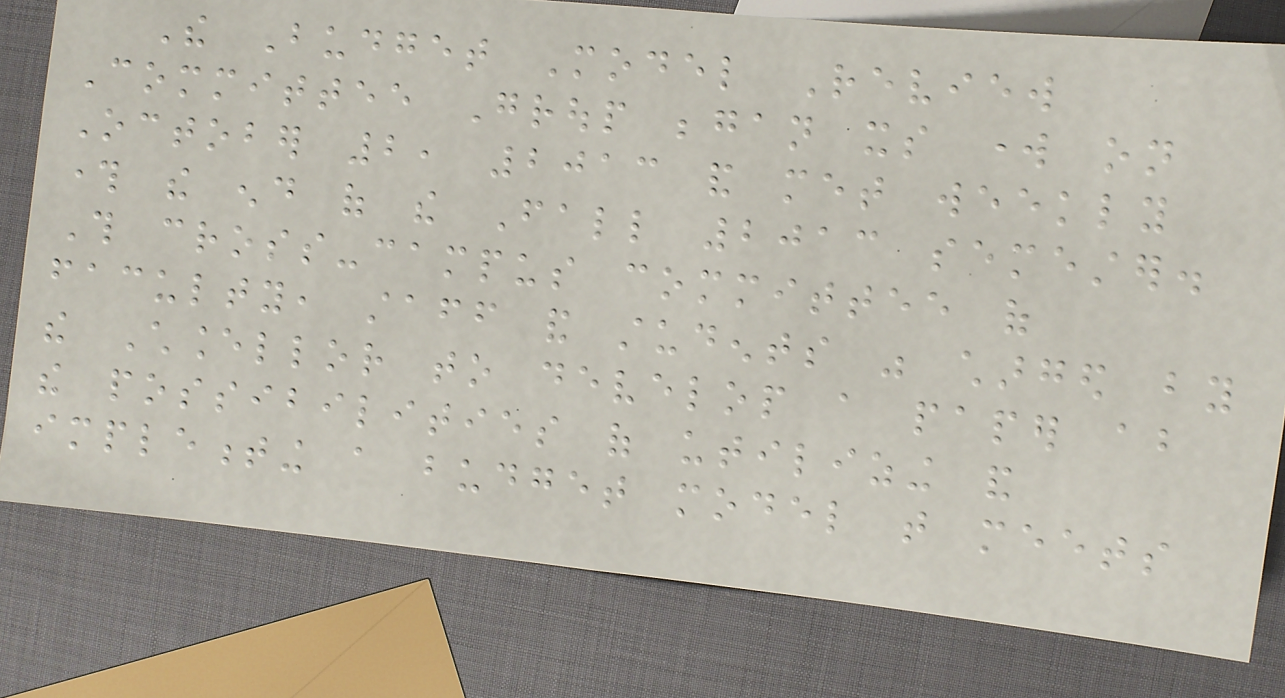The Budget Model Review
Committee Group began its work on
October 2, 2013 and met weekly
through the end of the Fall 2013 semester.
This cross-campus committee of
faculty, staff and students was charged by
the Chancellor to develop a paper about
the possibilities of utilizing and
implementing a budget model that meets
